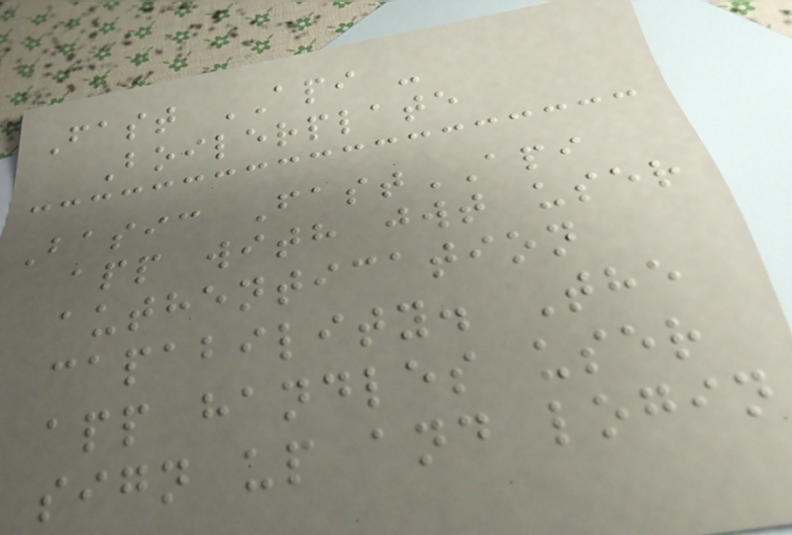Fast API -
Boilerplate
Basic FastAPI
app with jwt user
authentication
capability. The
app handles user
sign up and login
